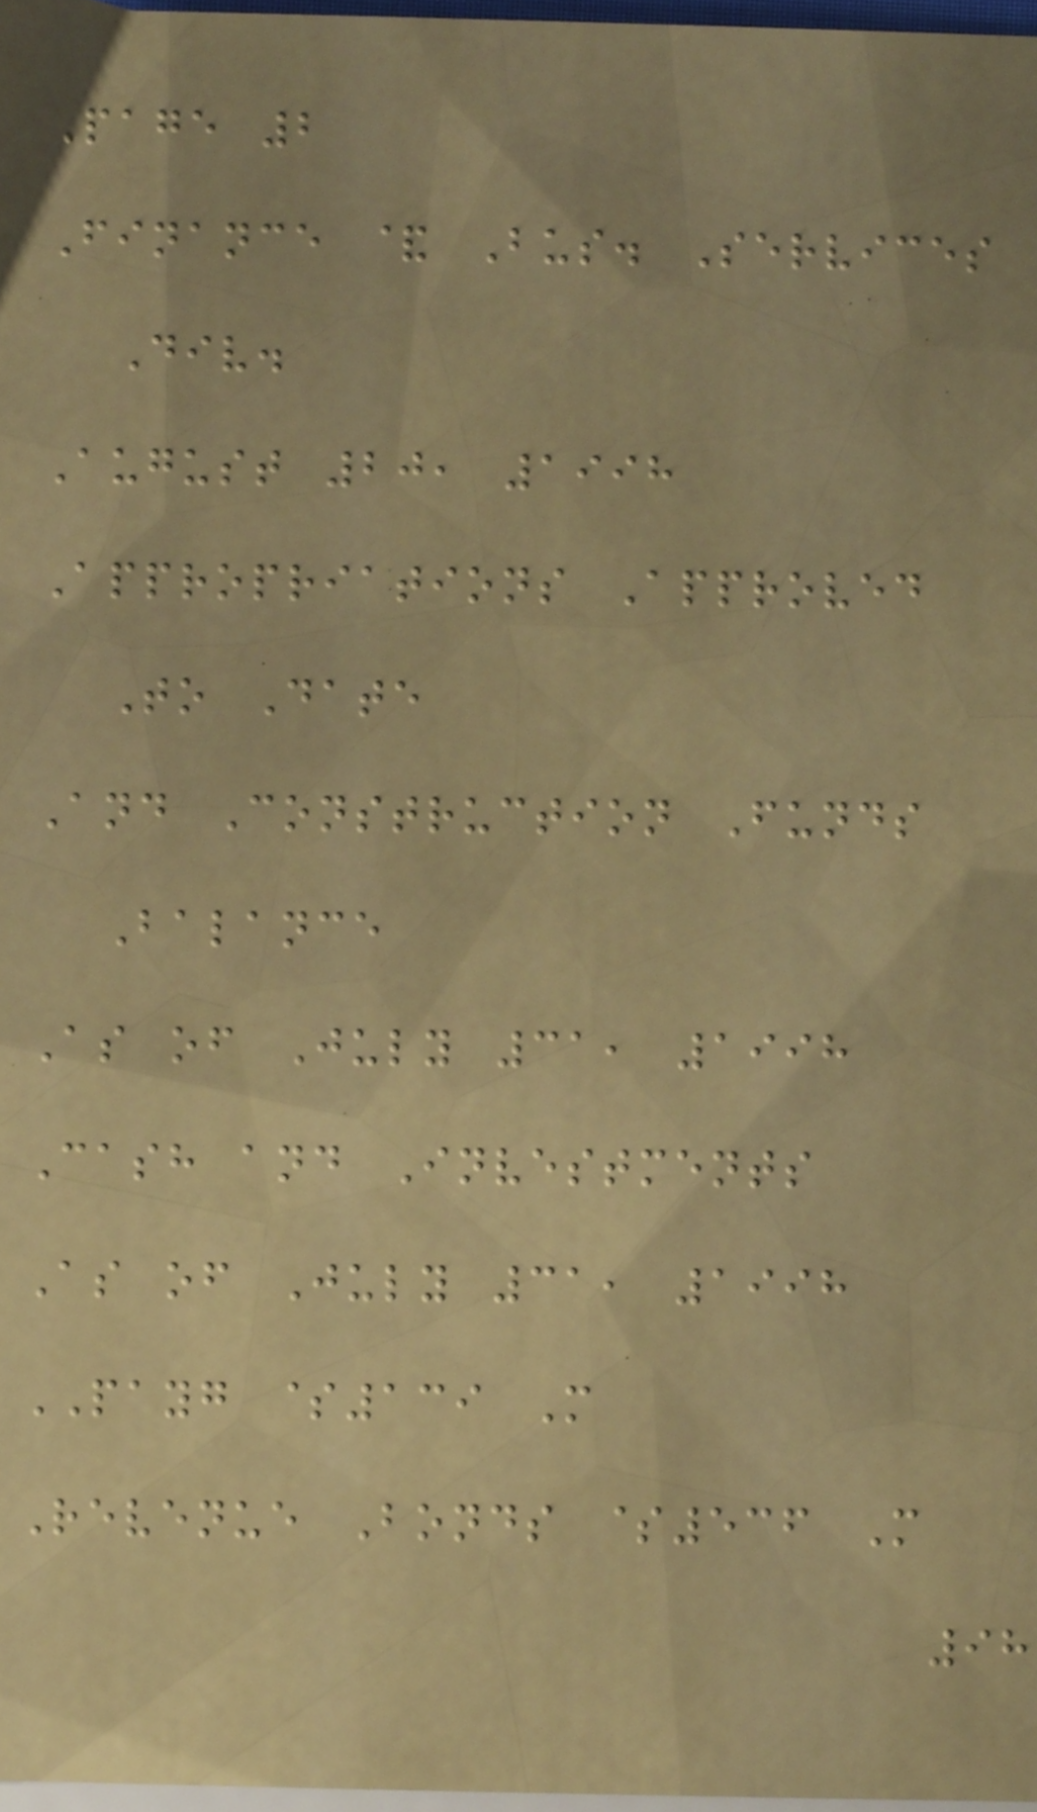Page 2
Finance & Bus. Services
Div.
August 20, 1998
Appropriations Approved
To Date
And Construction Funds
Balance
As of July 31, 1998
Cash and Investments
As of July 31, 1998
PAYG $139 M
Revenue Bonds $536 M
98
